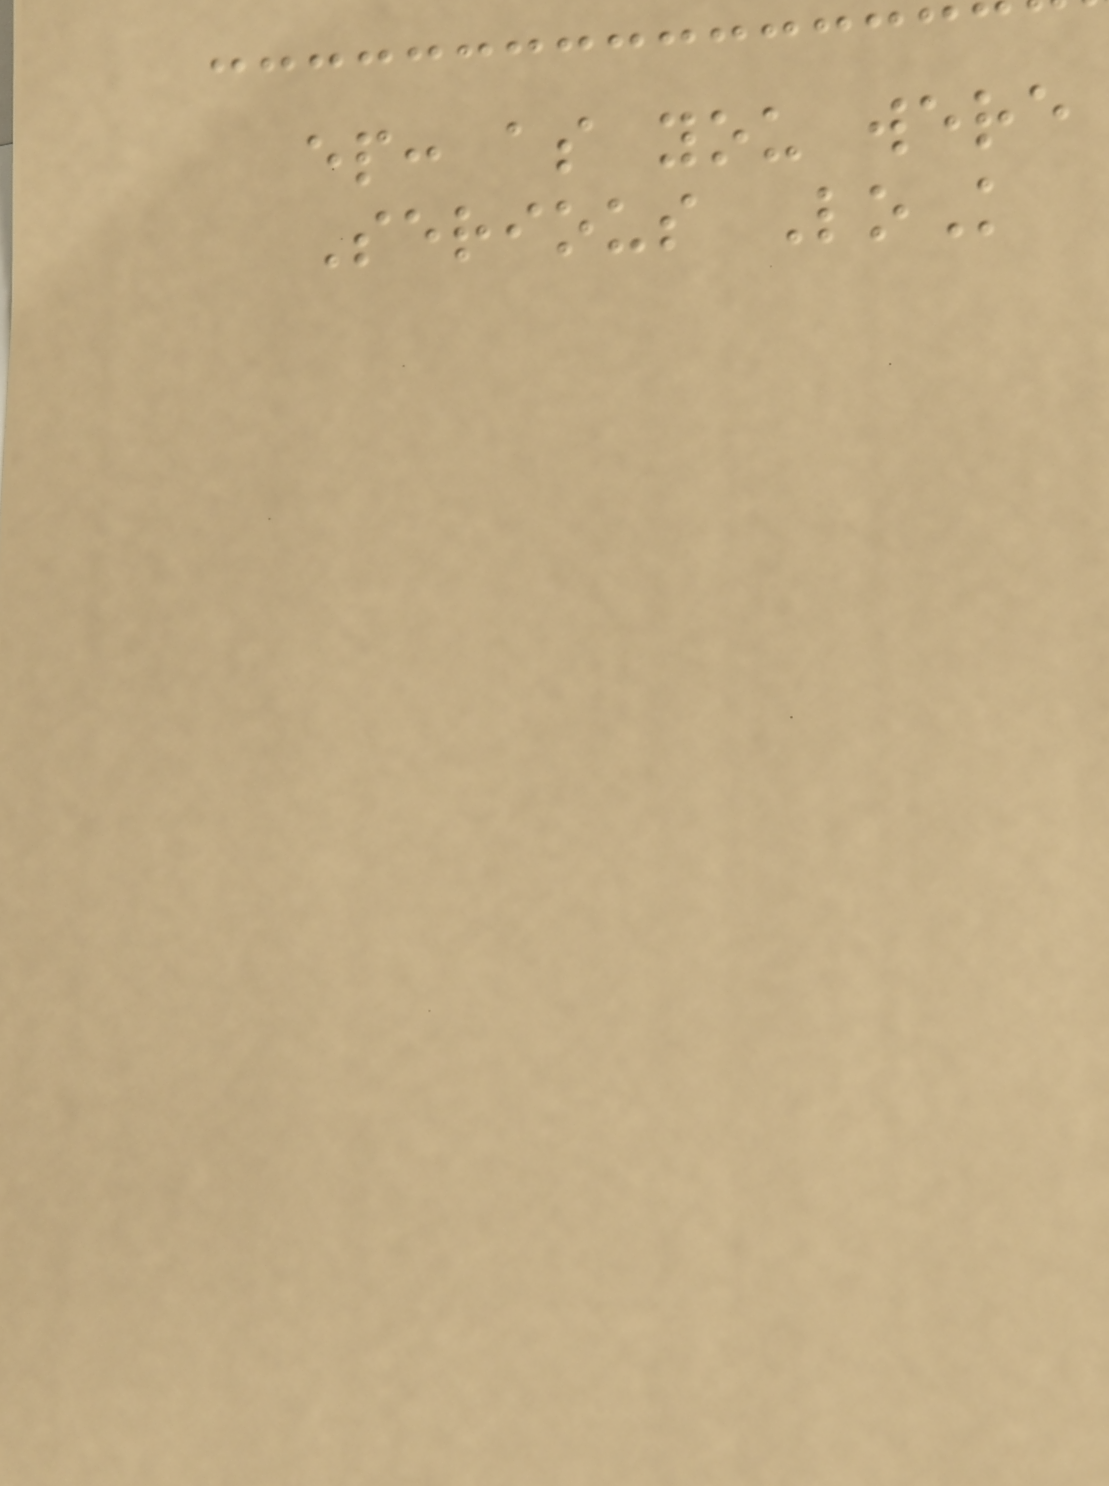ep: as you were
Serious LoK
